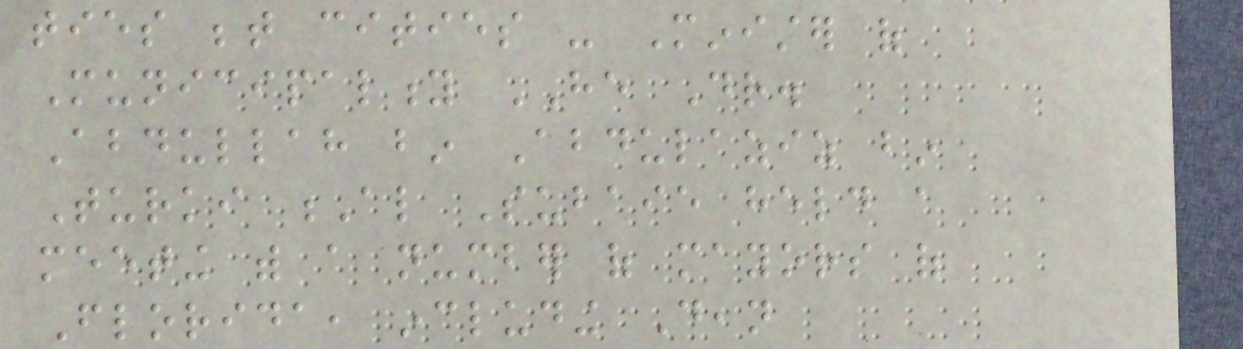ties between cities - Minister of
Municipality HE Dr.
Abdullah bin Abdulaziz bin
Turki Al Subaie held a
meeting with a number of mayors of
Florida, including Dean
